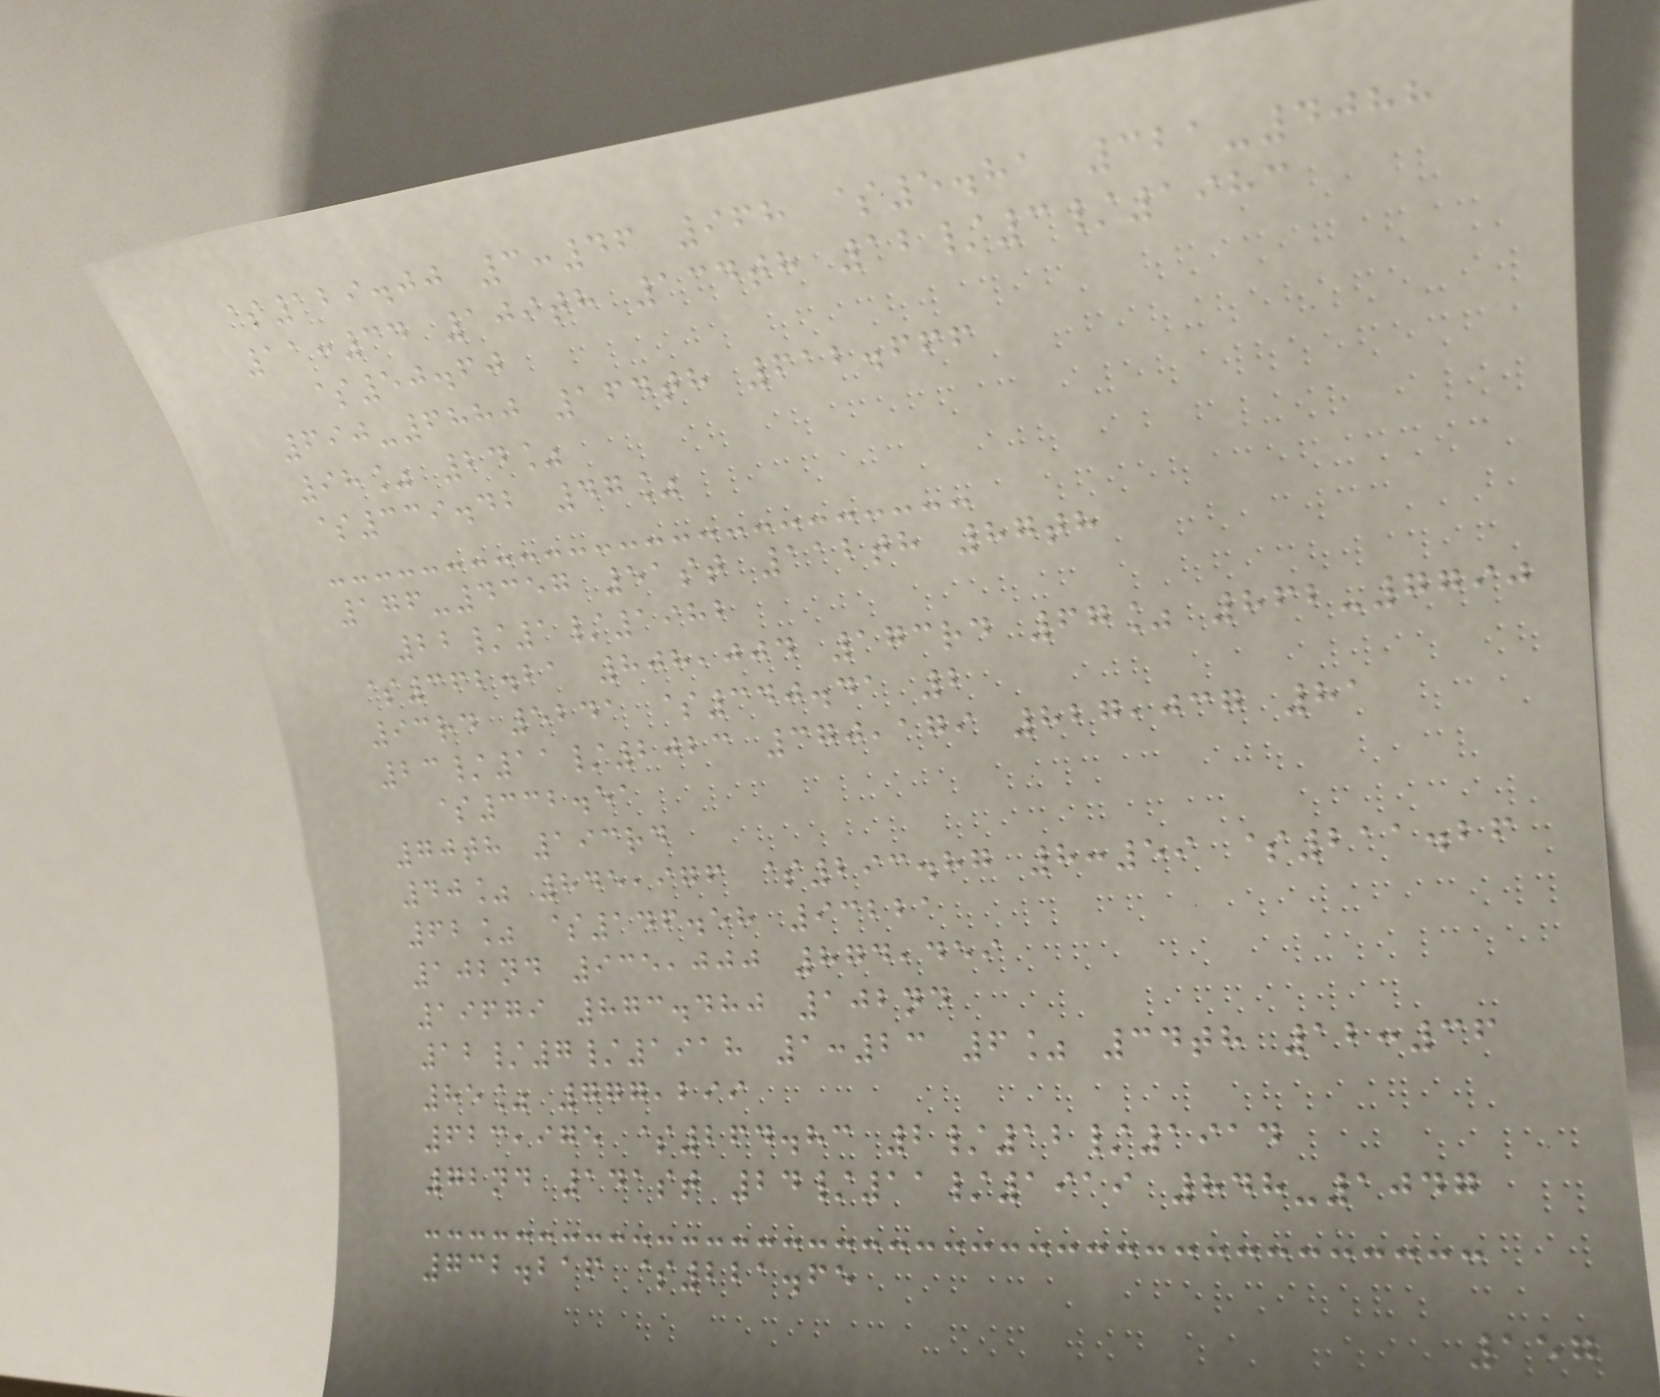$129.00 3:46 968 $5.81 321-4088
11:34 109th 134th 12/3/1983
$50.60
690-6880 164th 612.666
98% 24%
$339.42 47%
176-4357 51st 112th 87th
22/1/1982
$362.21 808,004 173rd 67% 862-7790
93rd 5241 $340.41 2
23/11/2023 370,179 827,037 81
$332.51
70th 193rd
40% 845,976 $293.87 8:59 $211.26
62% $146.58 93221
102nd 935,000 874,459
19679 873.480 102nd
12/7/1918 1:23 6% 34th 12:36
85% 777,299
623,975 $264.83 2/12/1914
72nd 141st 24/11/1919 848-1047
732.216 $221.65
157
